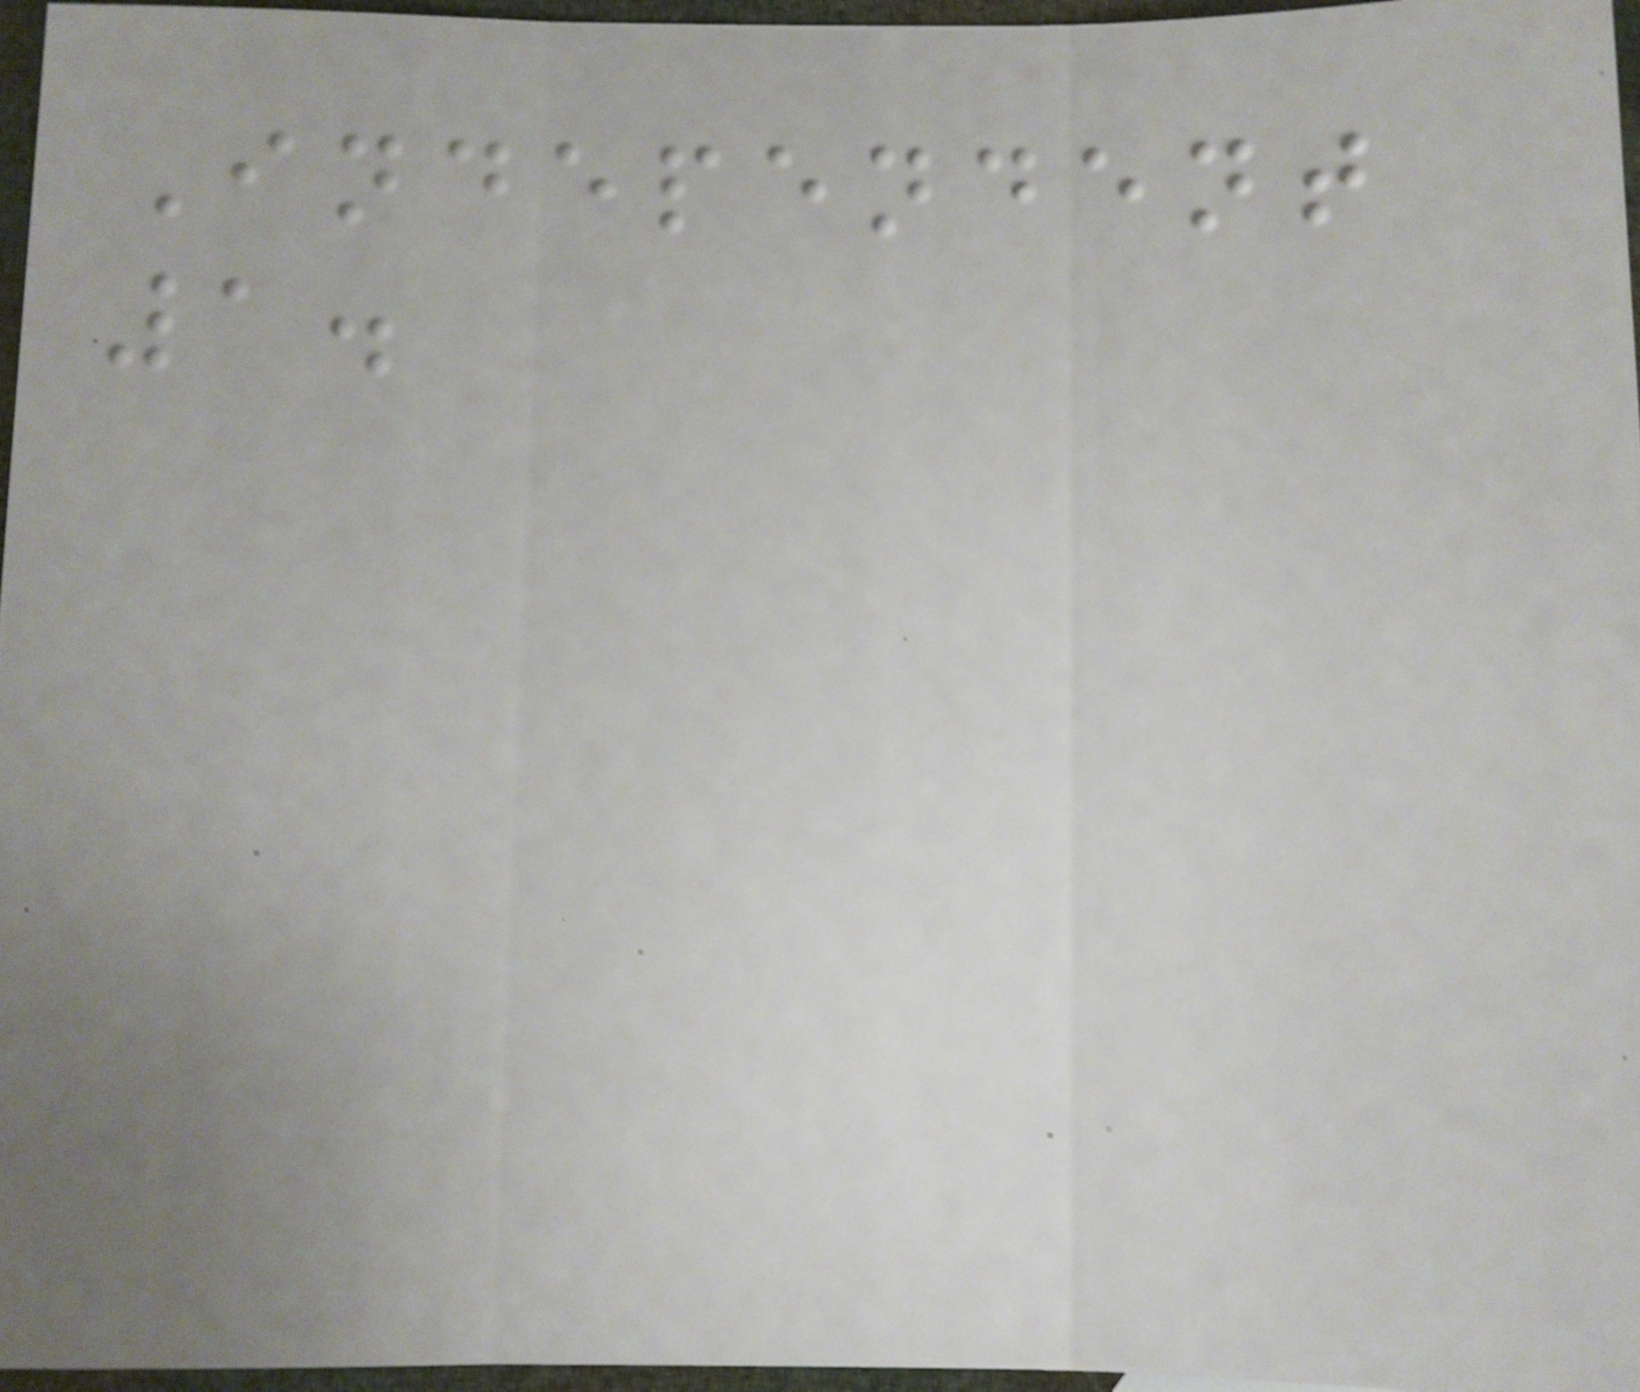Independent
1.
